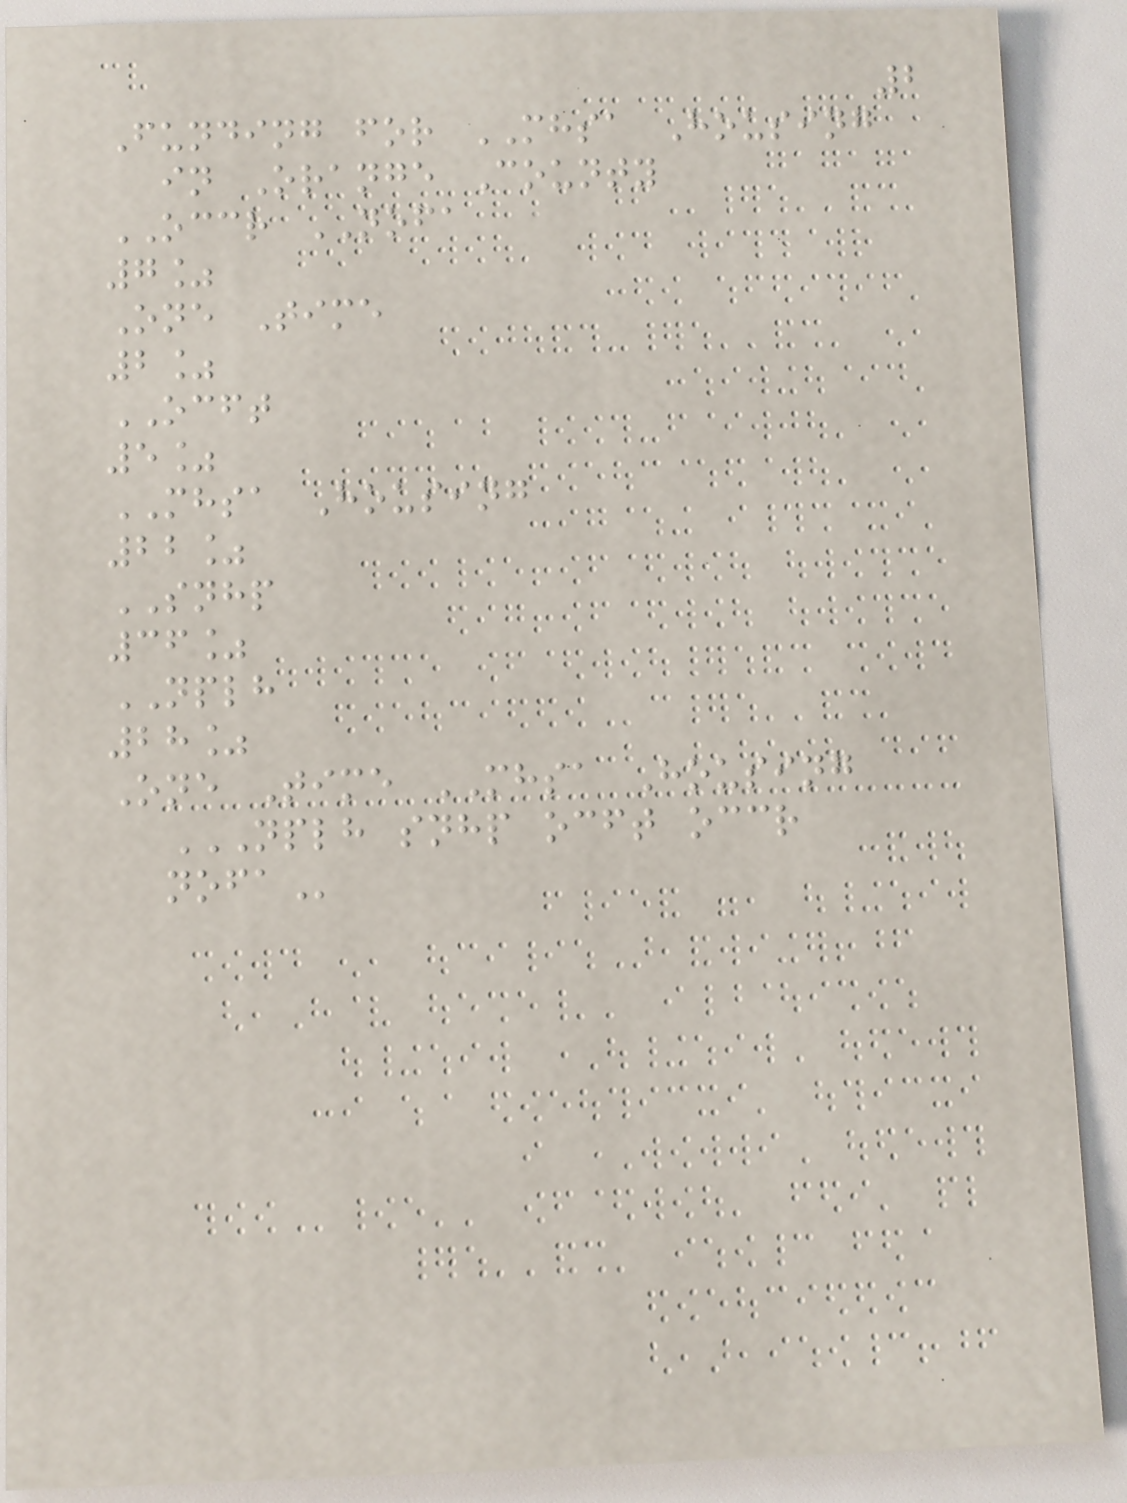2
Funding for MHSA Housing
in Orange County
OCCR NOFA
7%
One Time
2%
OCFT
5%
MHSA Housing
22%
SNHP
36%
NPLH
28%
One Time MHSA Housing
NPLH SNHP OCFT OCCR
NOFA
